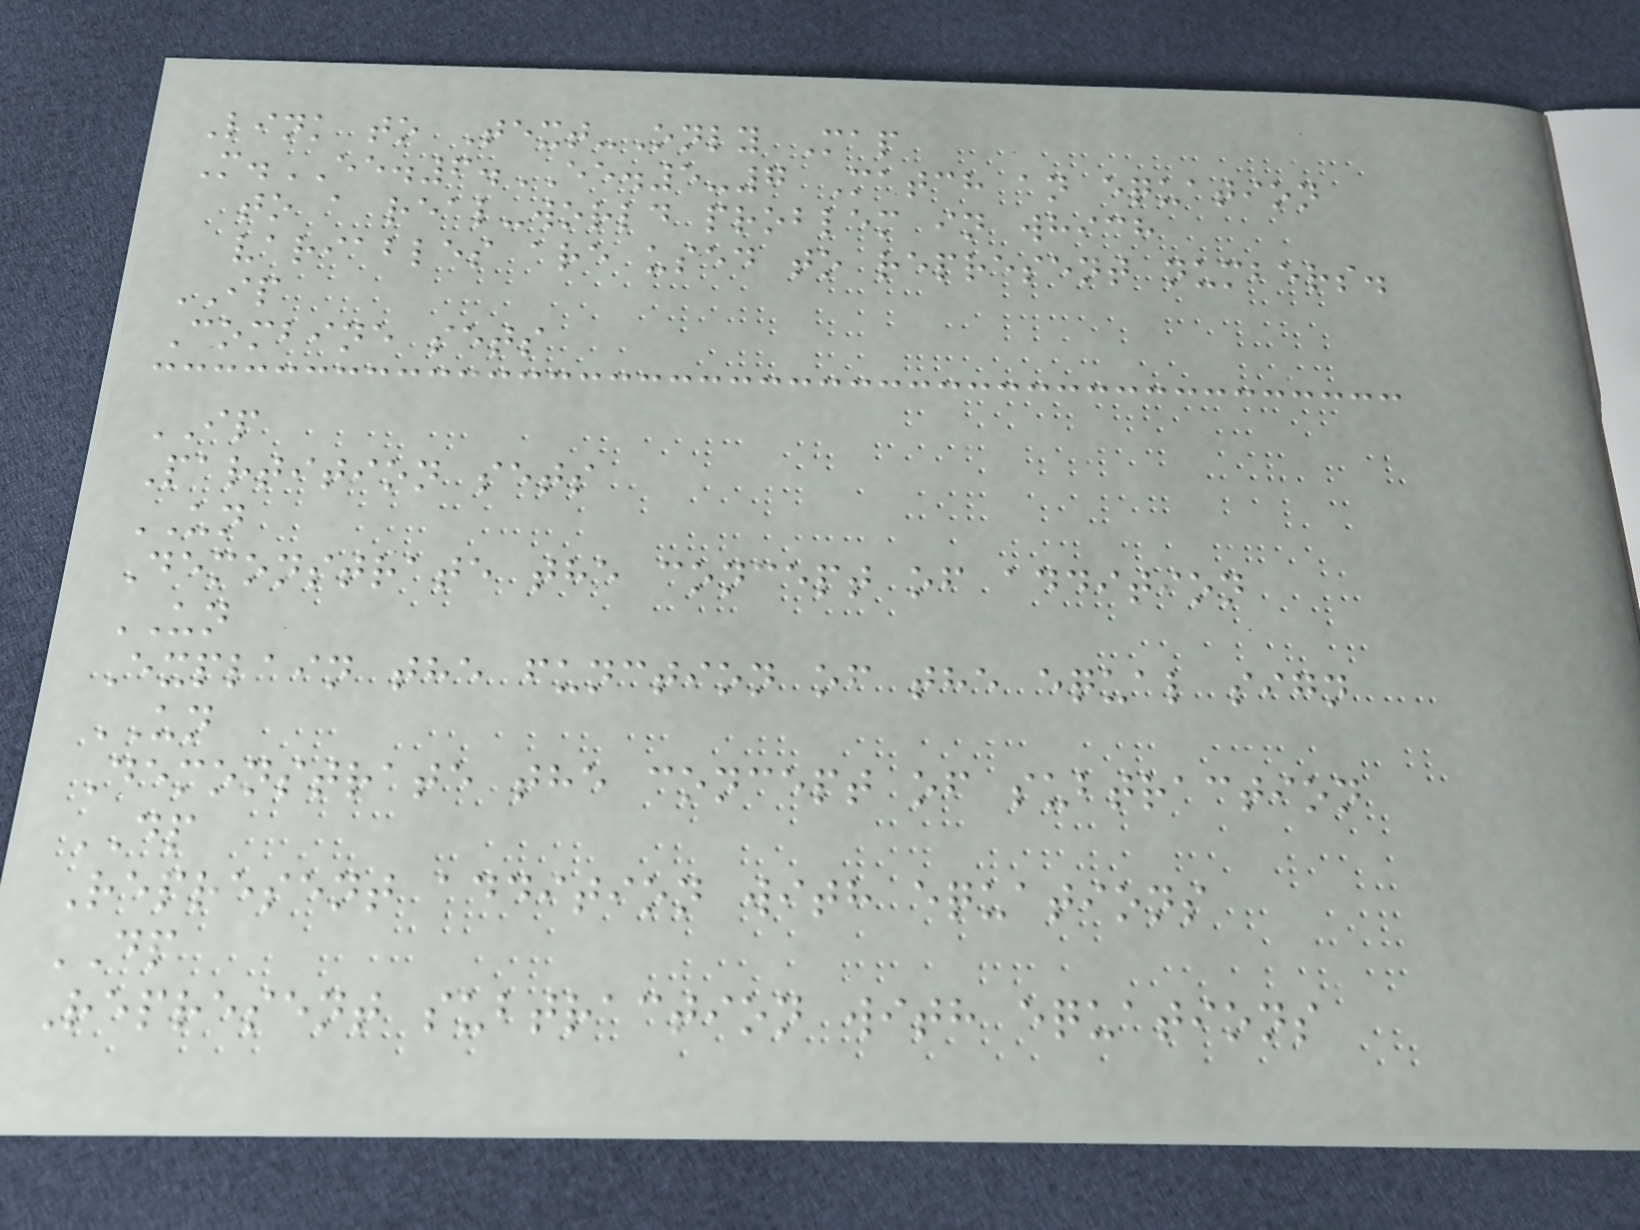Link to Text-Only Map
M.EE.6.EE.5-7 Match an equation
to a real-world problem in which
variables are used to represent numbers.
IP
Combine sets
IP
Partition sets
UN
Demonstrate the concept of addition
UN
Explain the function of the equal sign
UN
Demonstrate the concept of subtraction
DP
Represent addition with equations
DP
Represent subtraction with equations
